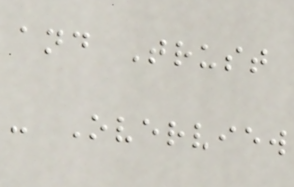and Trust
- Overview
